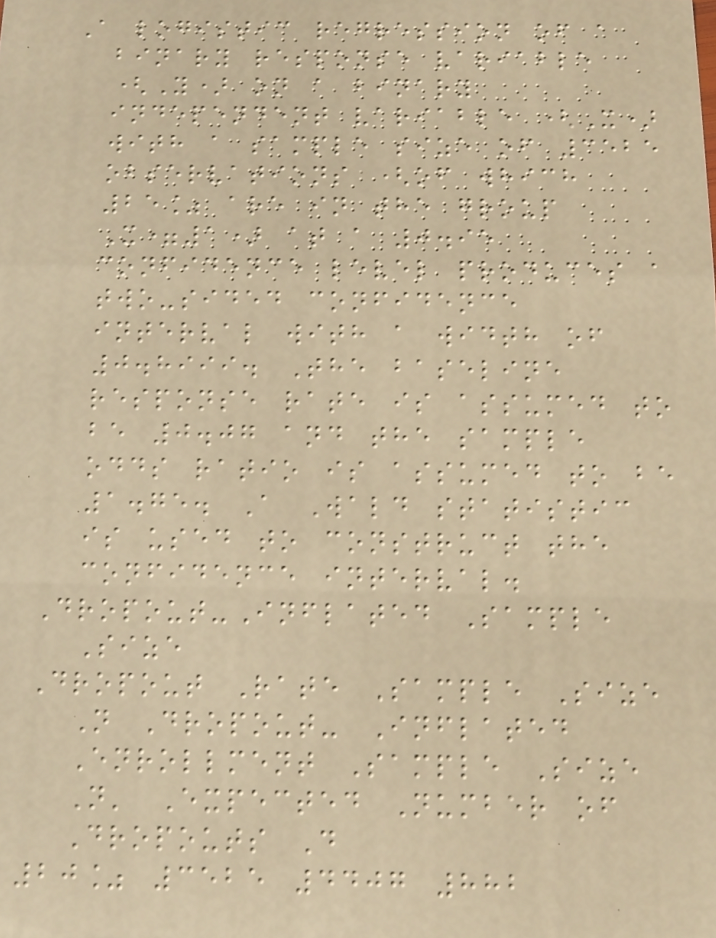A logistic regression of a
binary response variable
(Y) on a binary
independent variable (X)
with a sample size of 3525
observations (of which
25% are in the group
X=1) at a 0.95
confidence level produces a
two-sided confidence
interval with a width of
0.8999. The baseline
response rate is assumed to
be 0.07 and the sample
odds ratio is assumed to be
1.75. A Wald statistic
is used to construct the
confidence interval.
Dropout-Inflated Sample
Size
Dropout Rate Sample Size
N Dropout- Inflated
Enrollment Sample Size
N' Expected Number of
Dropouts D
20% 3525 4407 882
